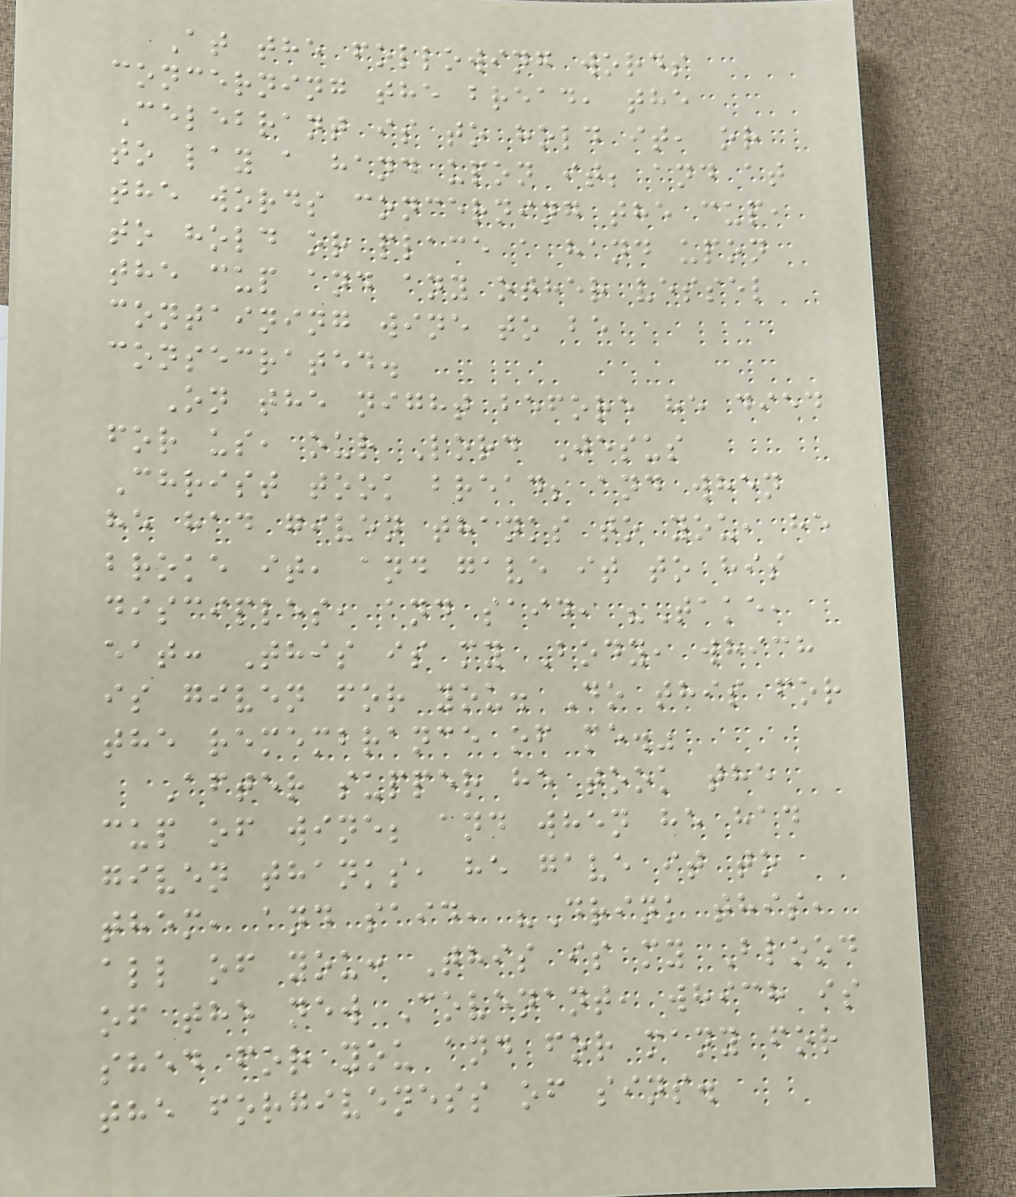At the following words
concerning the bread, the
Celebrant is to hold it, or
to lay a hand upon it; and at
the words concerning the cup,
to hold or place a hand upon
the cup and any other vessel
containing wine to be
consecrated.
On the night before he died
for us, our Lord Jesus
Christ took bread; and when
he had given thanks to you, he
broke it, and gave it to his
disciples, and said, "Take,
eat: This is my Body, which
is given for you. Do this for
the remembrance of me."
After supper he took the
cup of wine; and when he had
given thanks, he gave it to
them, and said, "Drink this,
all of you: This is my Blood
of the new Covenant, which is
shed for you and for many for
the forgiveness of sins.
